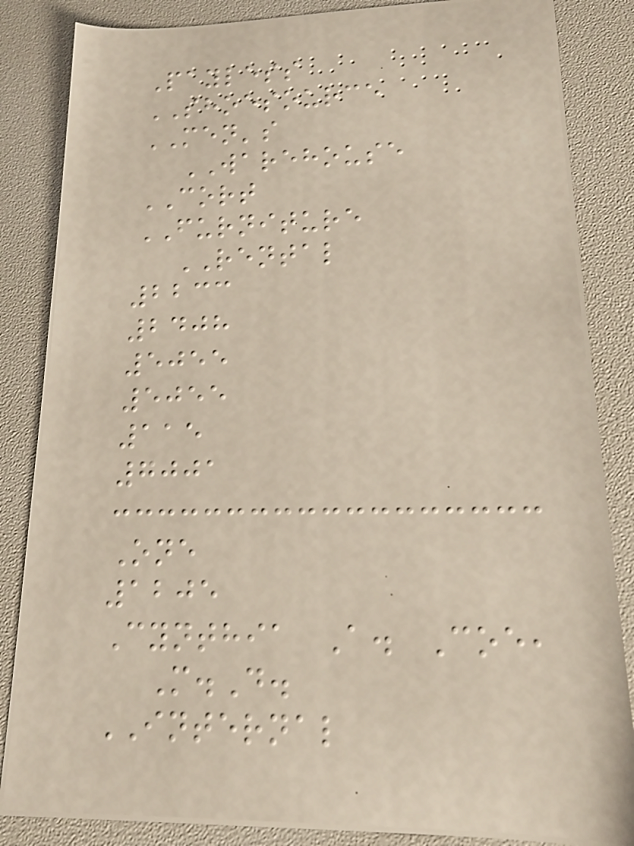Payless
SHOESOURCE
MEN's
WAREHOUSE
CORT
FURNITURE
RENTAL
2233
2408
5055
5055
115
7001
One
1205
Cynthia A. Coe,
M.D.
INTERNAL
